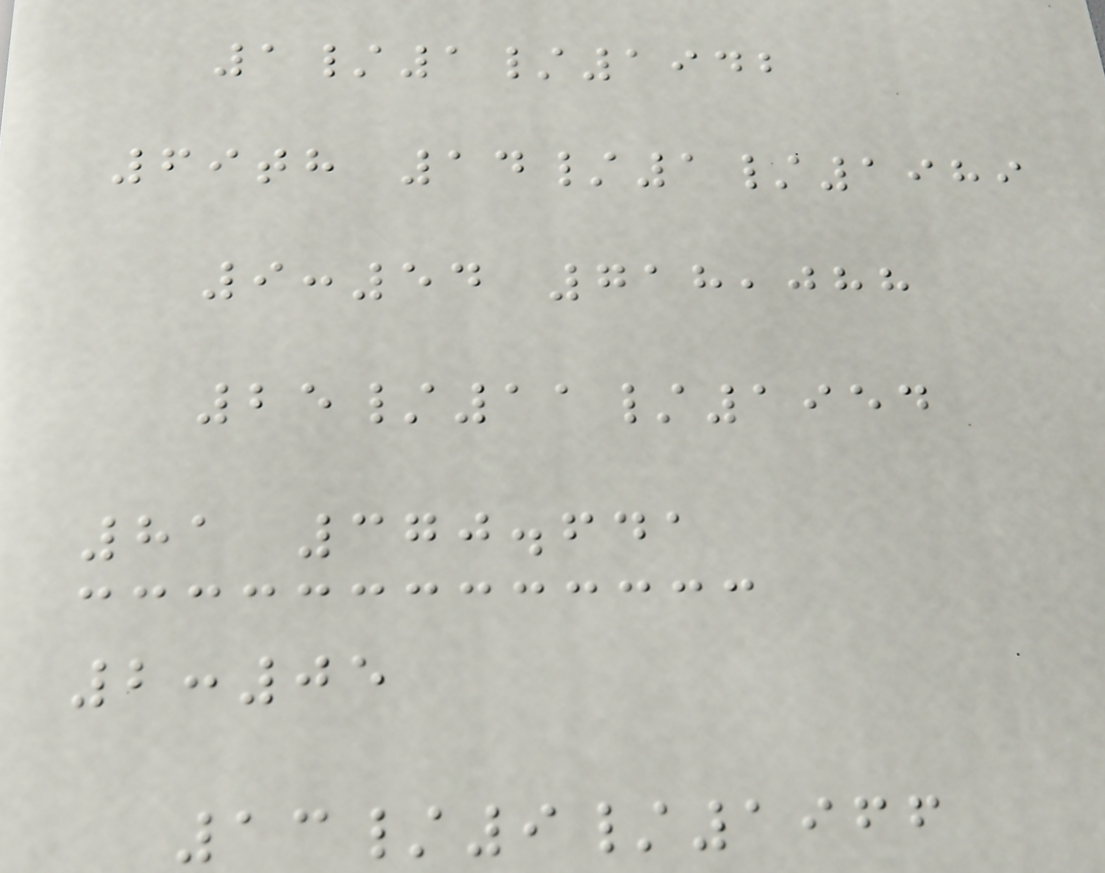1/1/1942
69th 14/1/1989
9:54 718,088
25/11/1954
81 370.641
2:05
13/9/1966
